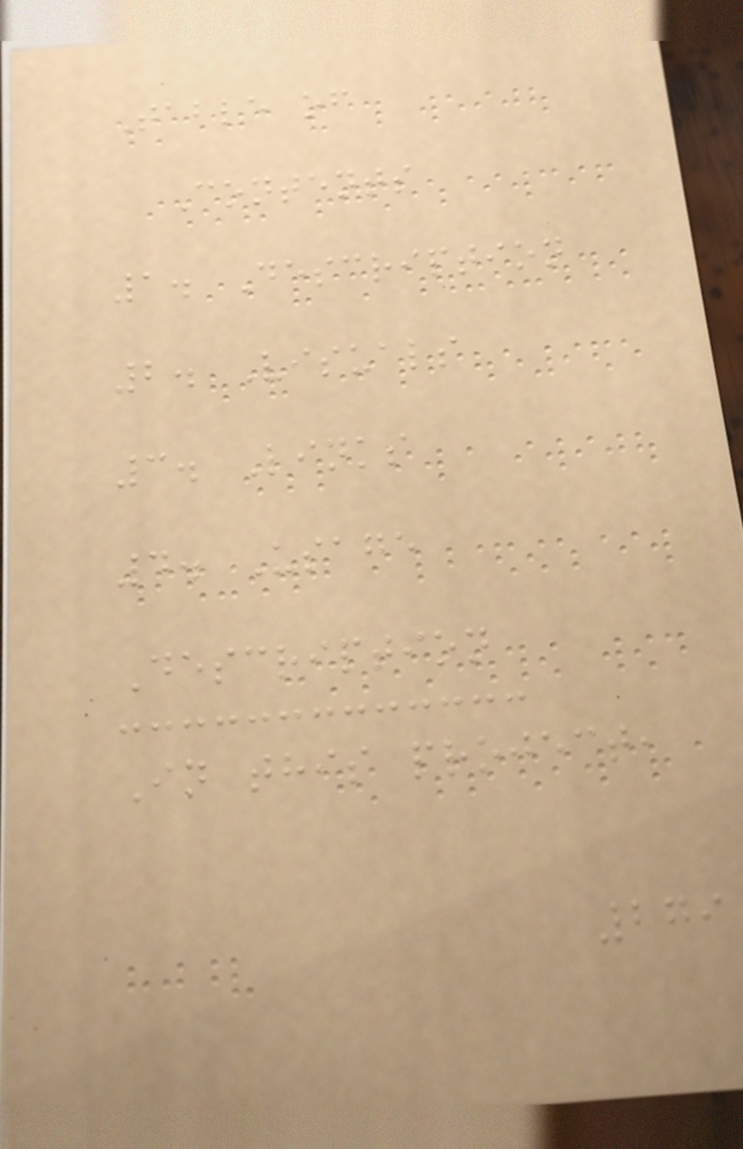Table of
Contents
1. Description
2. Visuals
3. Links
4. Usage
Description
In this project,
279
